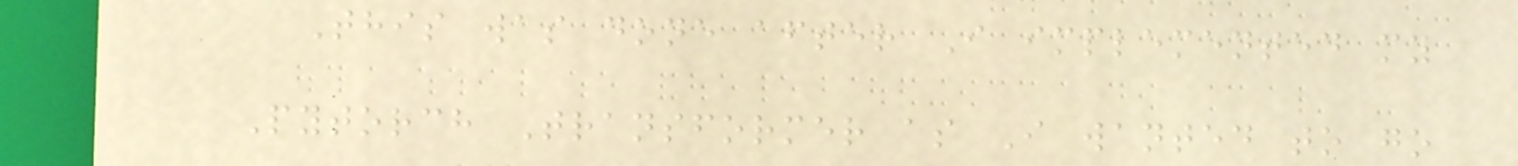This was done after I implemented my
Pytorch Transformer as I wanted to go
